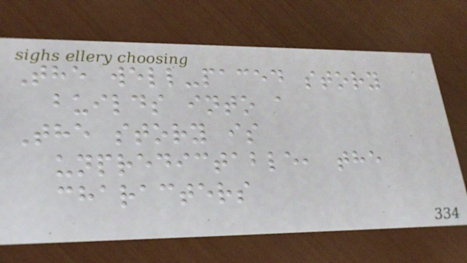The well-paced story
builds into a
The story is
unpredictable, the
characters
